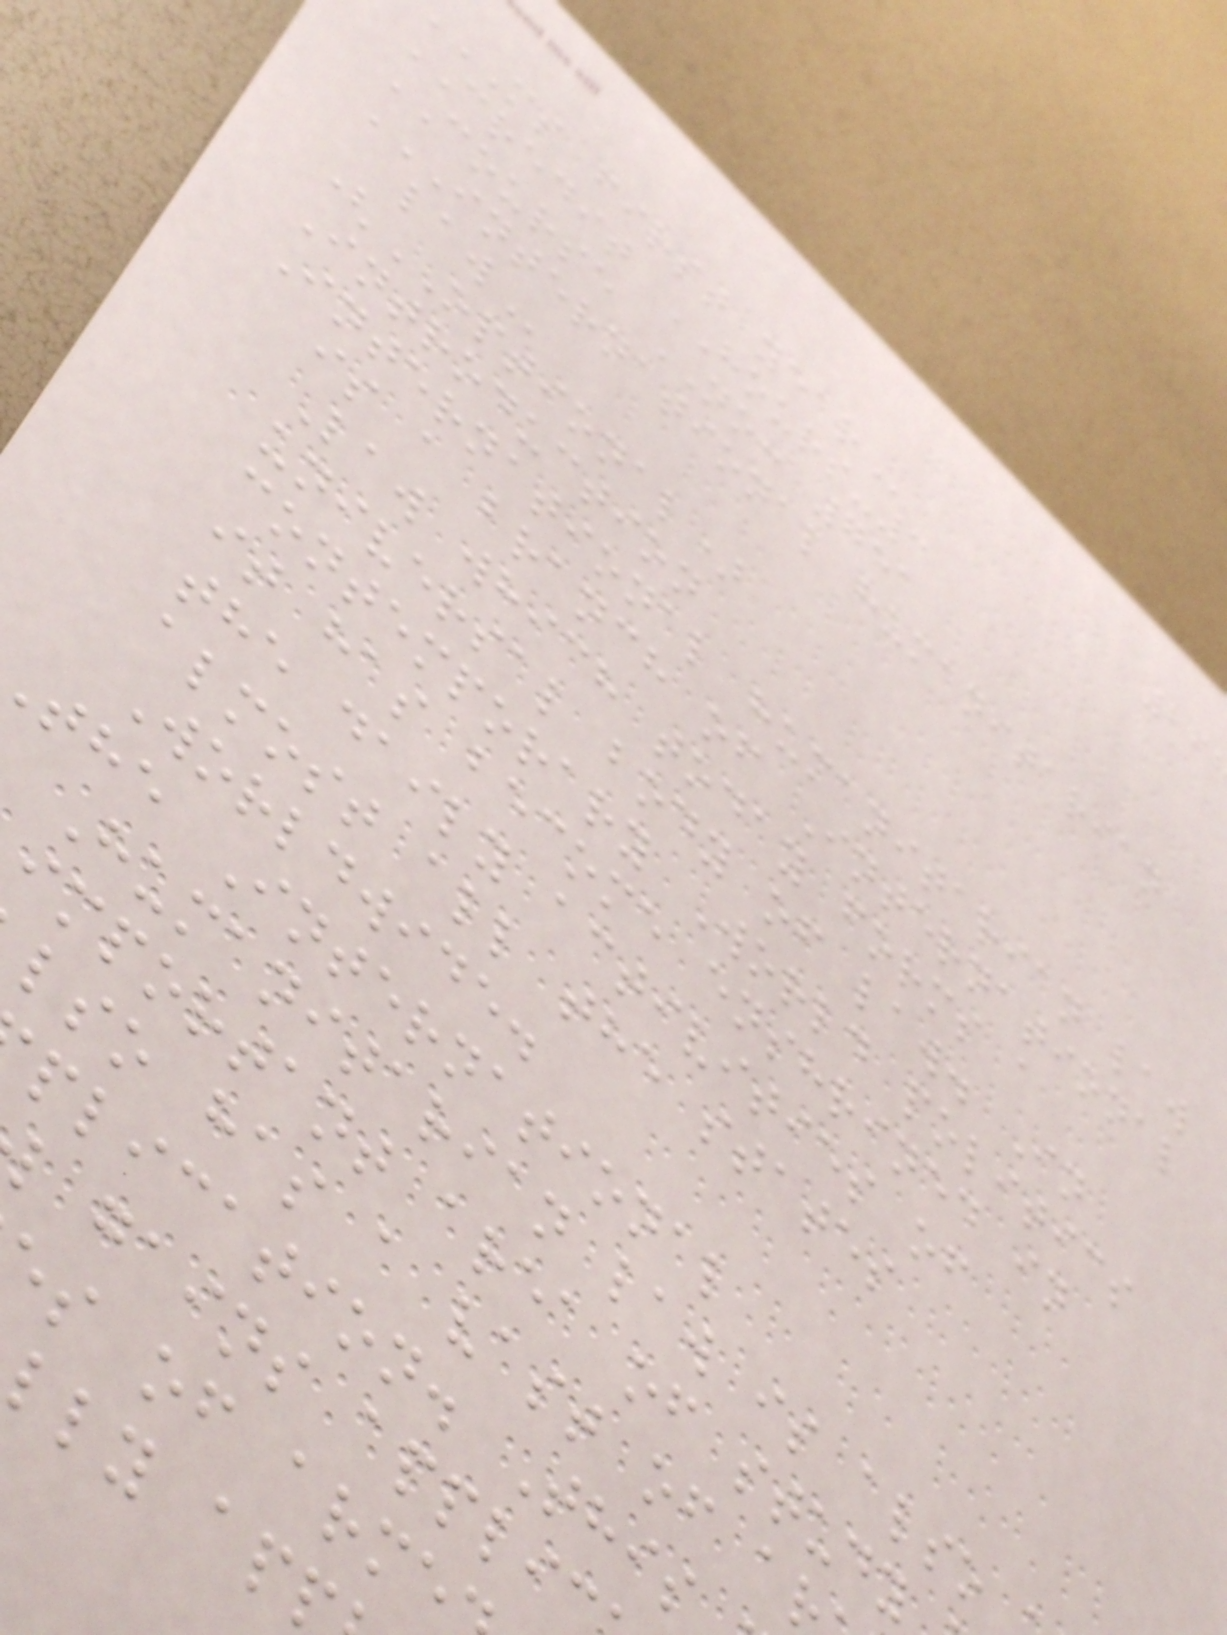MS first
CREDIT HOURS-3
COURSE NO: 751
INTERNATIONAL HUMANITARIAN
(OPTIONAL)
Introduction
International humanitarian law
is a branch of International
Law which today forms a
universal body of law. In
contemporary World politics
it has become enshrined in
the daily activities of
almost all the states
Worldwide.
the International
Humanitarian law is also
important area of study
lso has a vast of a
plication. This
gains appli
s of arme
lly ap
